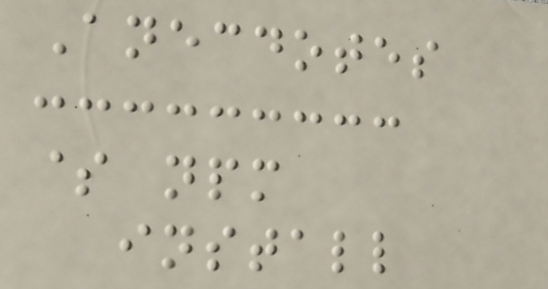Anecdotes
$ npm
install
